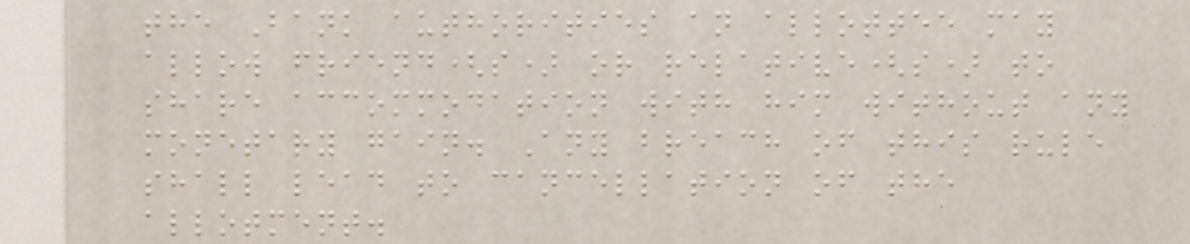the Bank authorities an allottee may
allow friend(s) or relative(s) to
share accommodation with him without any
monetary gain. Any breach of this rule
shall lead to cancellation of the
allotment.
